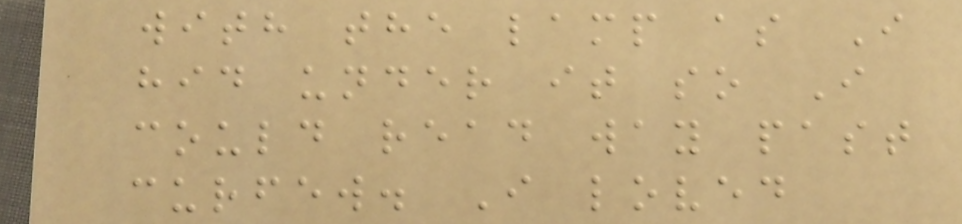with the lamp as I
hid under it so I
could read way past
curfew. I loved
